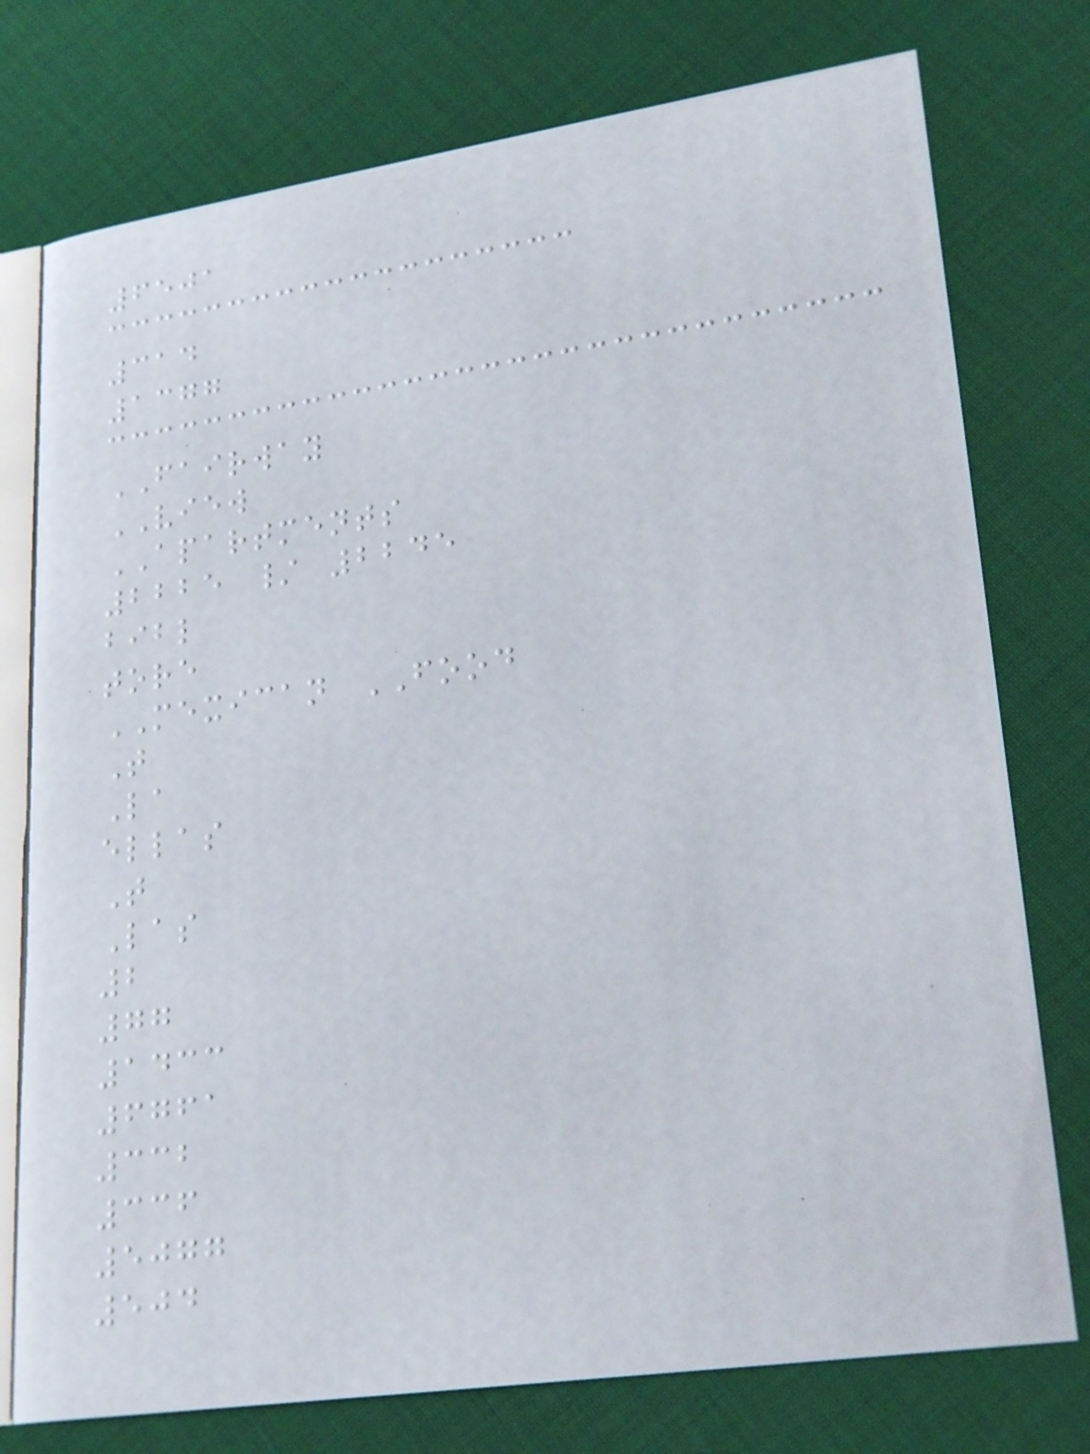6501
314
1377
FAIRWAY
VIEW
APARTMENTS
2225 / 2245
bibl
tore
MEXICAN FOOD
T
La
ellas
T
Las
2
77
1433
6761
332
336
5077
504
